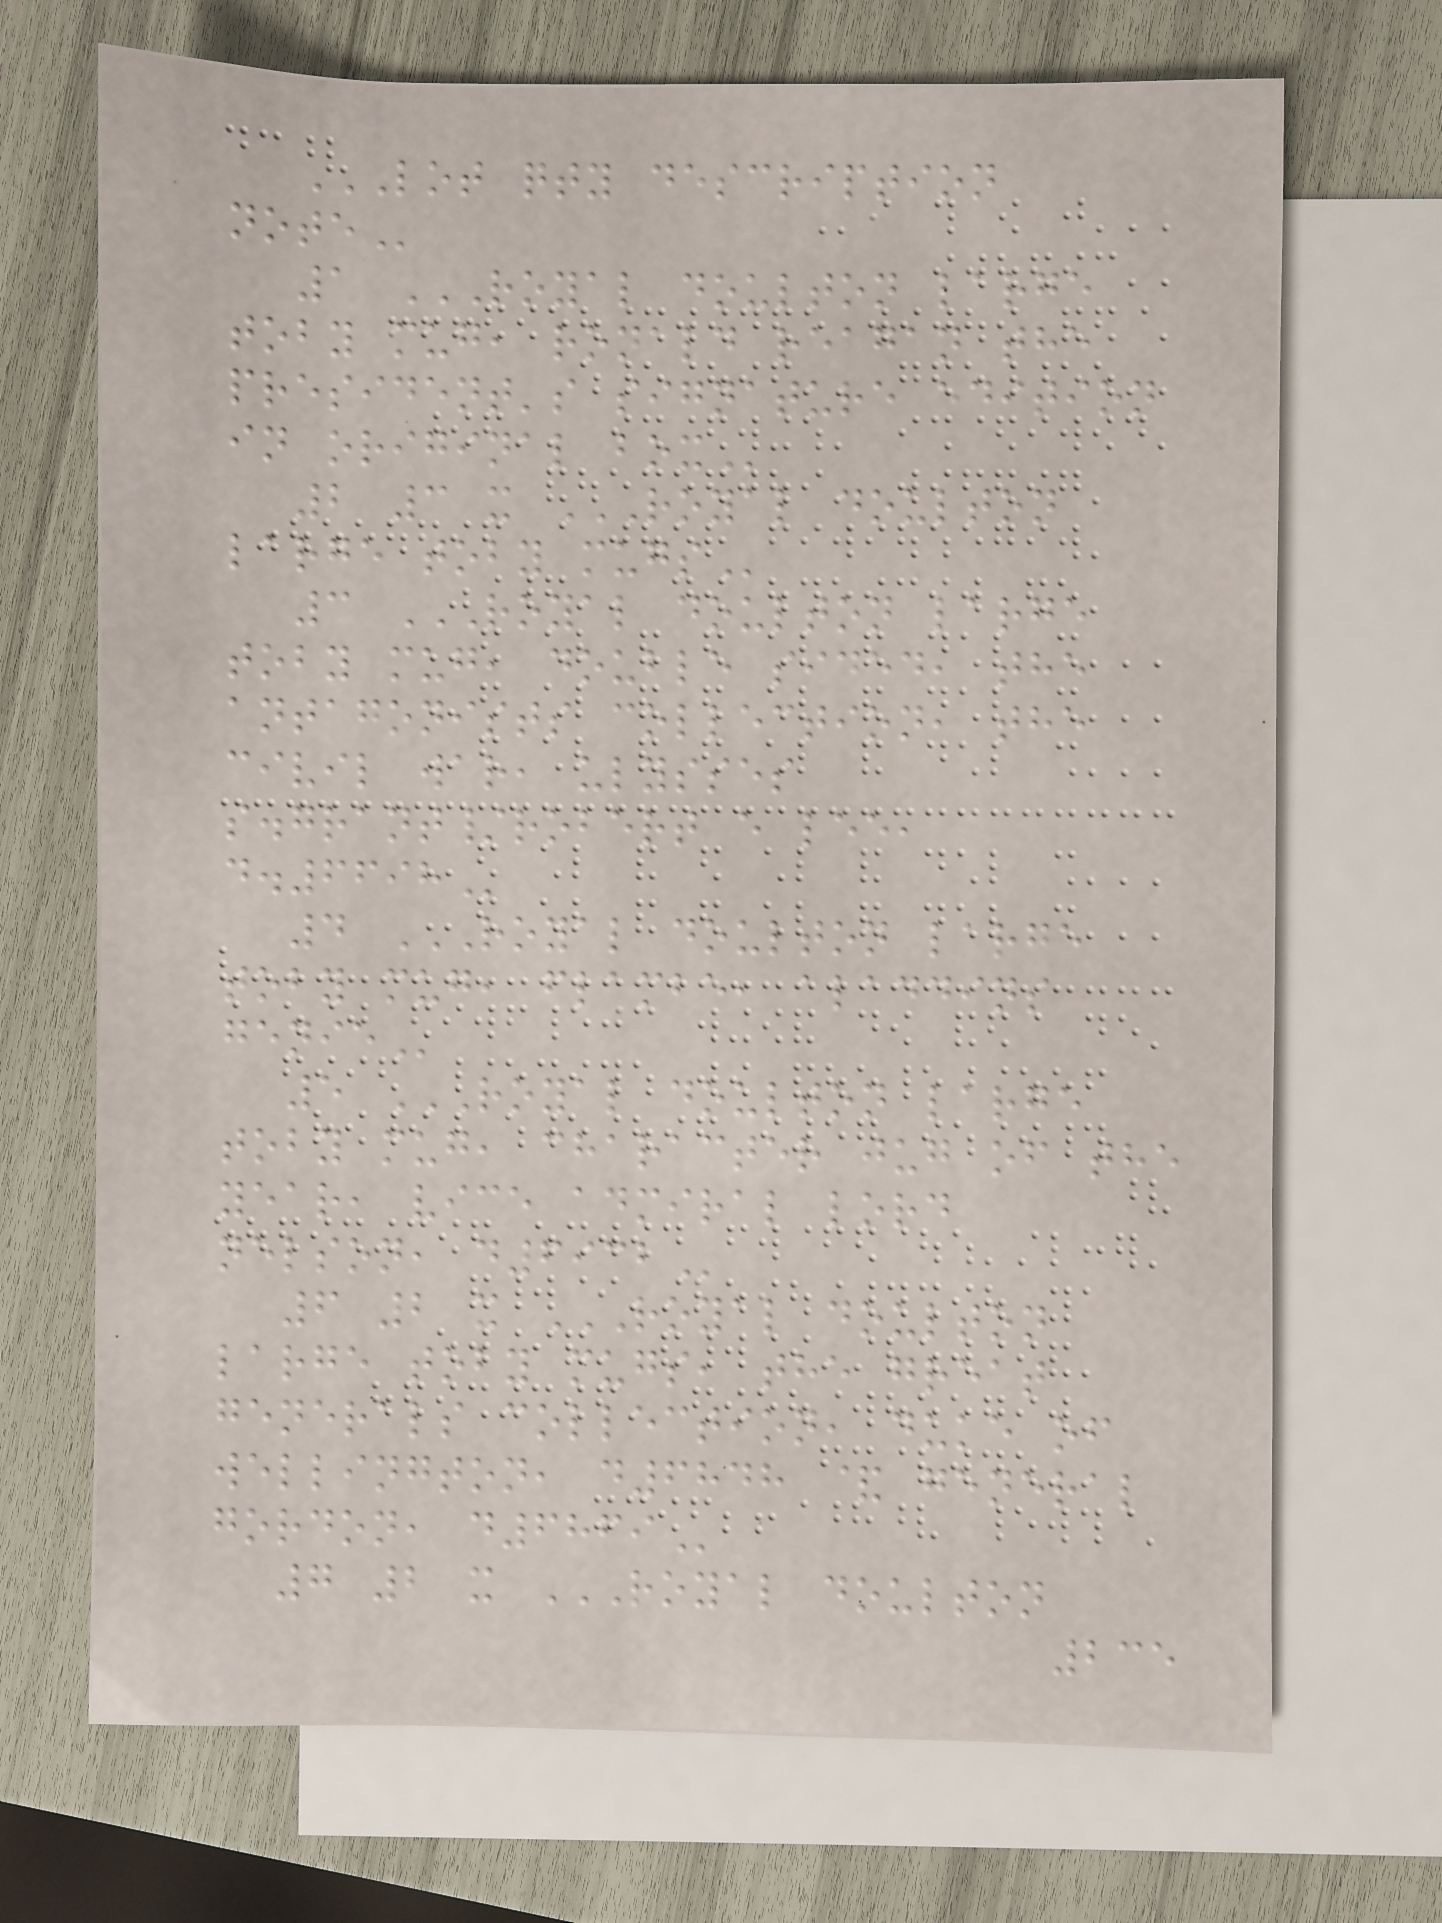LOT QTY DESCRIPTION
NOTE
1 ROYAL DOULTON LARGE
TOBY MUG, RONALD REAGAN THE
PRESIDENT'S SIGNATURE EDITION
IN ORIGINAL BOX
2 3 x ROYAL DOULTON
LARGE TOBY MUGS
3 ROYAL DOULTON LARGE
TOBY MUG, DOUBLE SIDED, THE
ANTAGONISTS COLLECTION, THE
CIVIL WAR, ULYSSES
S.GRANT/ROBERT E LEE,
D.6698
4 ROYAL DOULTON LARGE
TOBY MUG, FLAMBE, ALADDINS
GENIE
5 ROYAL DOULTON LARGE
TOBY MUG, CHARACTER JUG OF THE
YEAR, VICE ADMIRAL LORD
NELSON, D6932
6 2 x ROYAL DOULTON
LARGE TOBY MUGS, THE GREAT
GENERALS COLLECTION, DUKE OF
WELLINGTON, D6848 & GENERAL
GORDON, D6869
7 2 x ROYAL DOULTON
235
